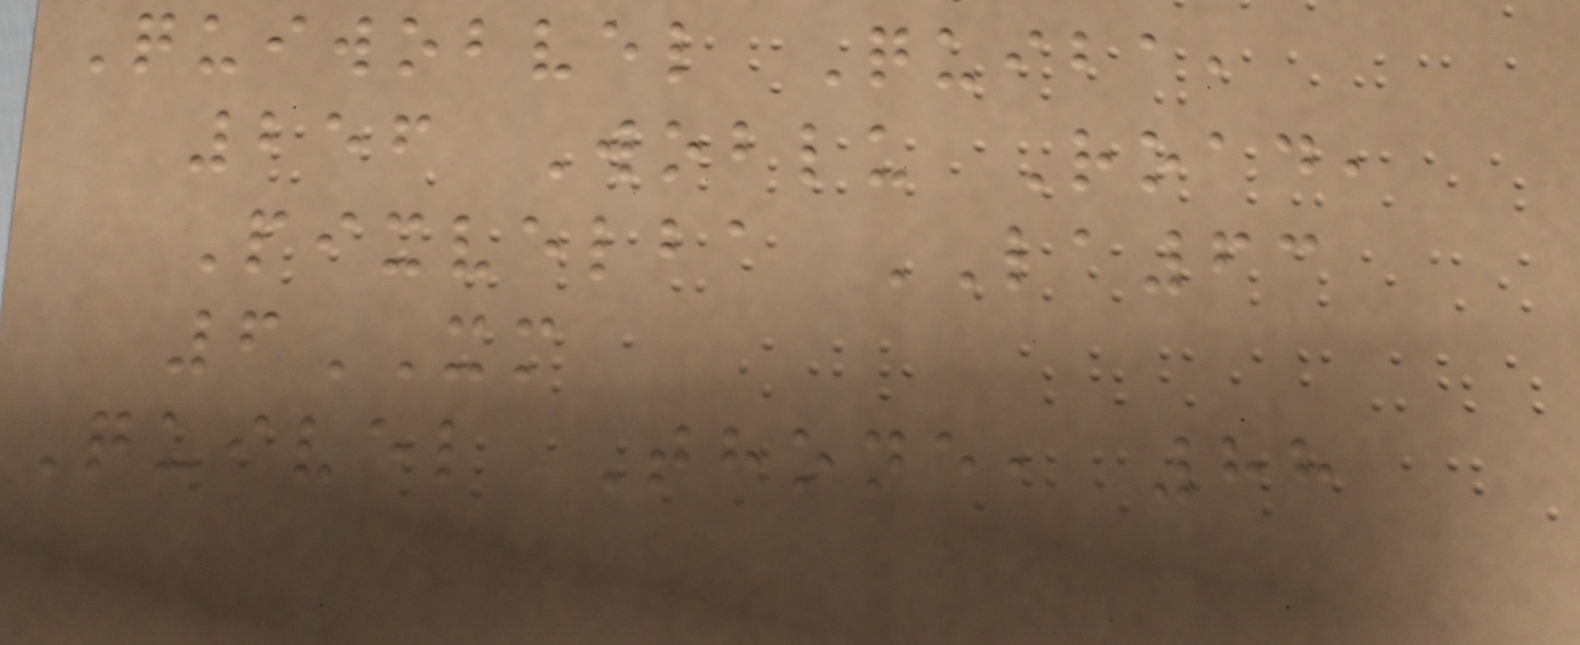Quiwobvel Quiba,
256 Woblu Road,
Pixvelba LA63
6XM
Quivel Thone, 88
